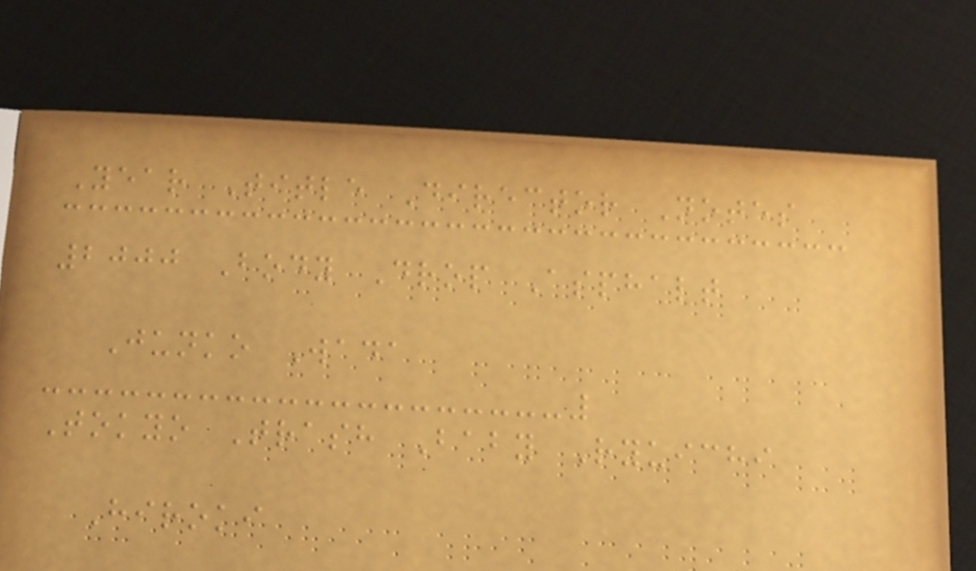Year Title Director Notes
2000 Body Drop Asphalt
Junko Wada
Tokyo Trash Baby Ryuichi
Hiroki
